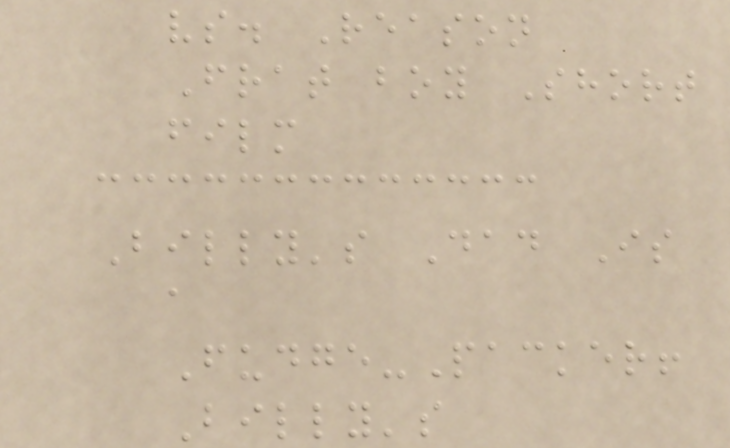vs. Reason
Frat boy Short
film
Billy's Dad Is
a
Fudge-Packer!
Billy's
